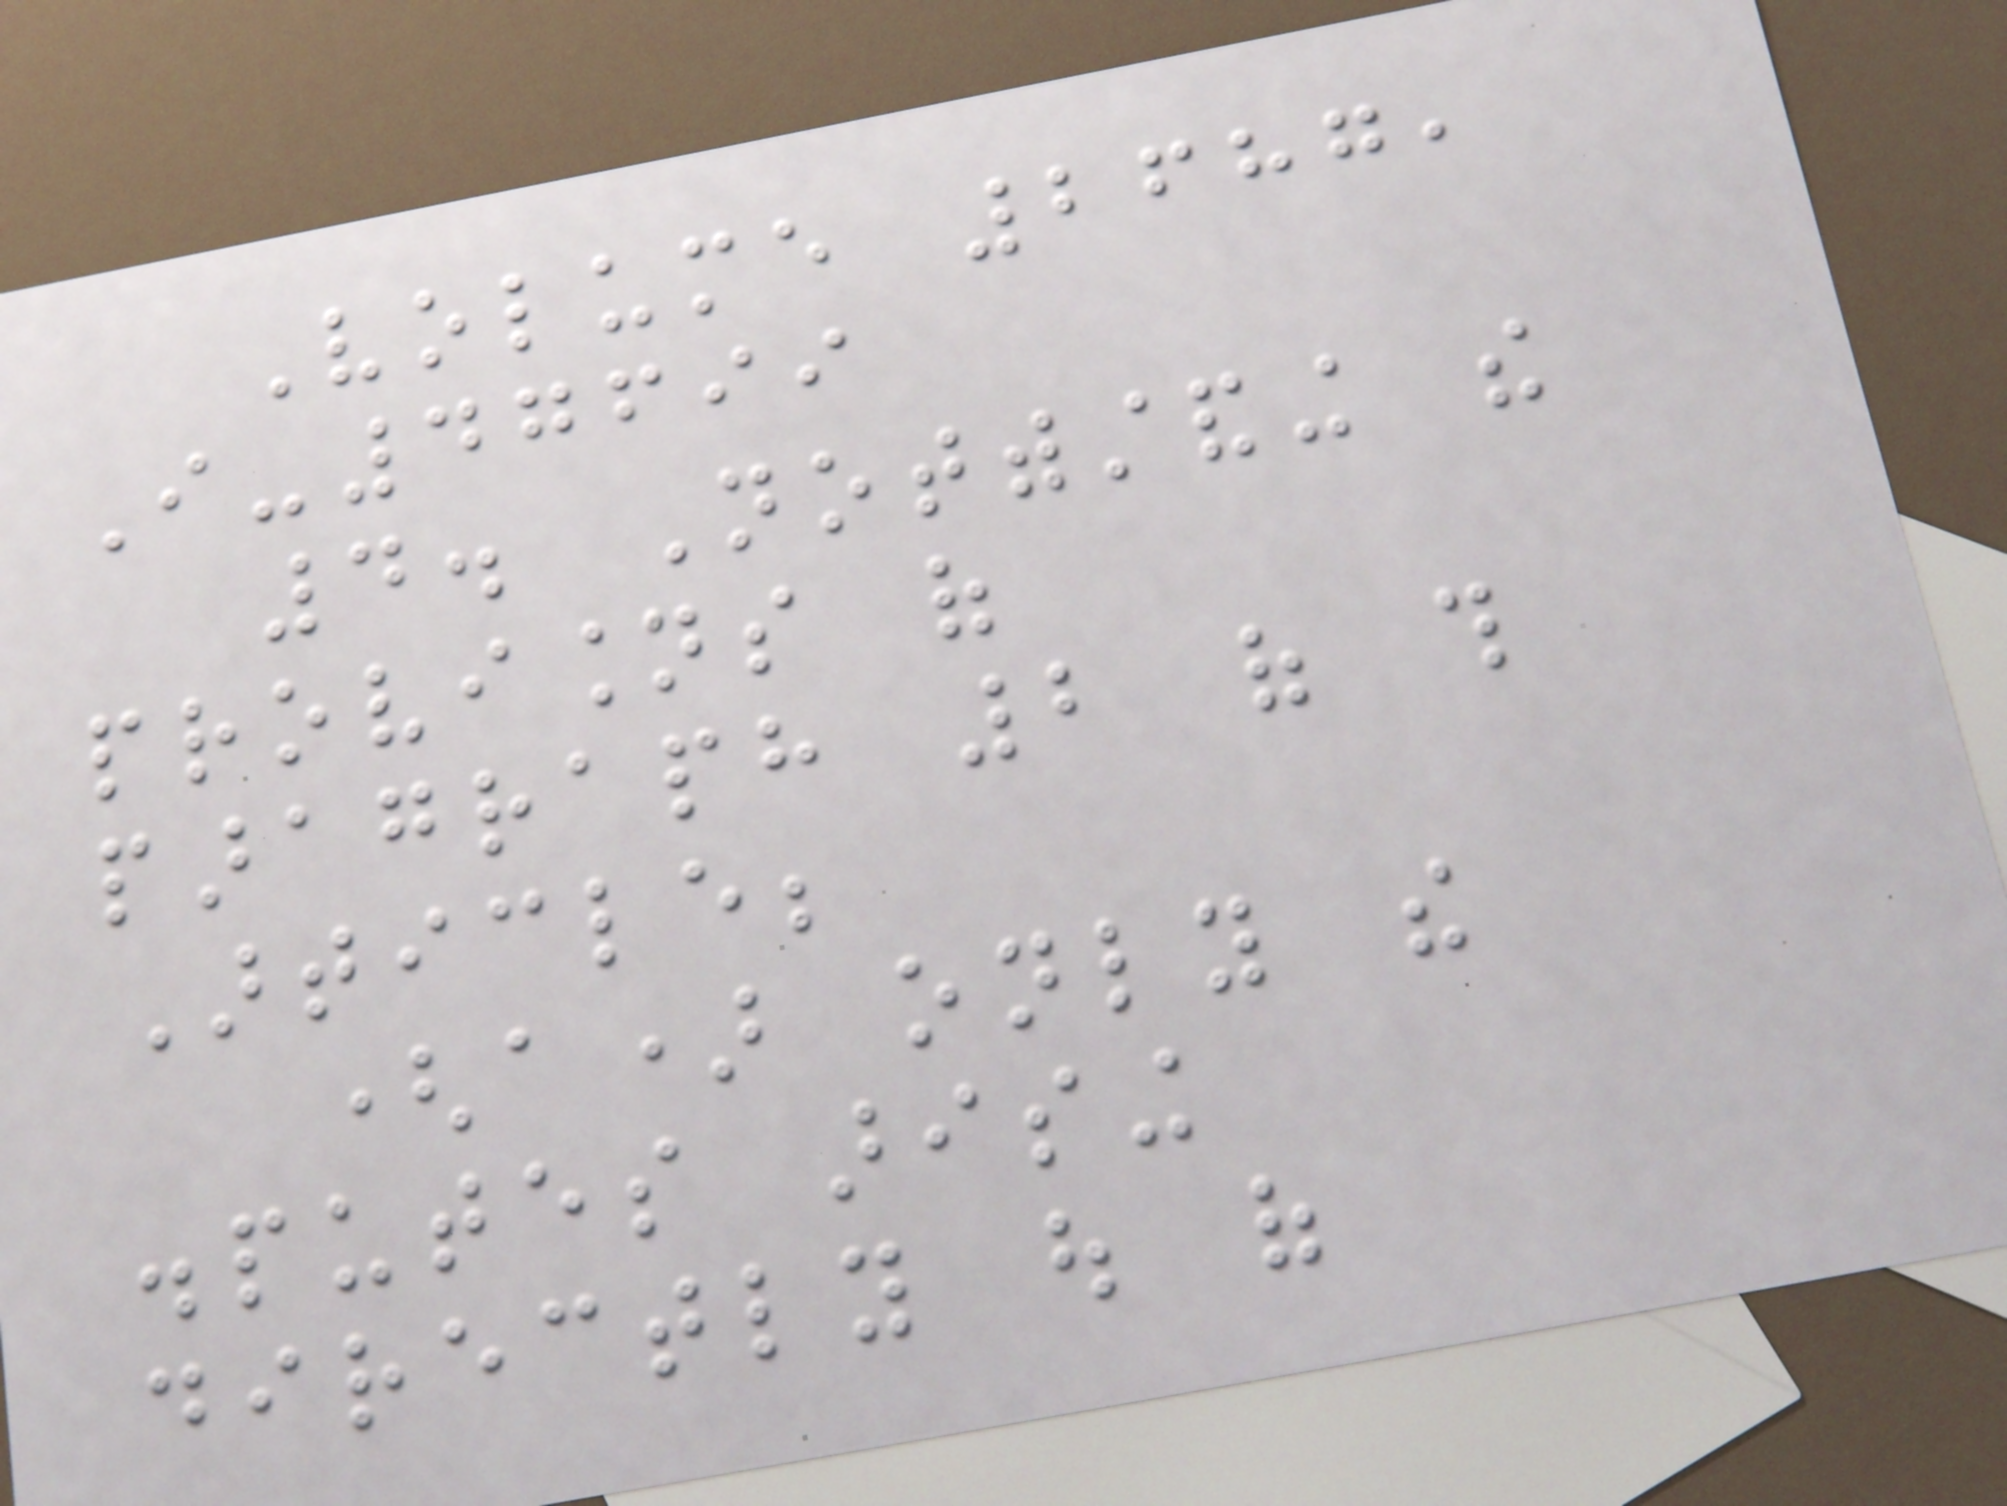Volume 2687,
I-47699
4. Notwithstanding the
provisions of
paragraph 2 of this
Article;
(a) only the
disputes arising
directly out of
